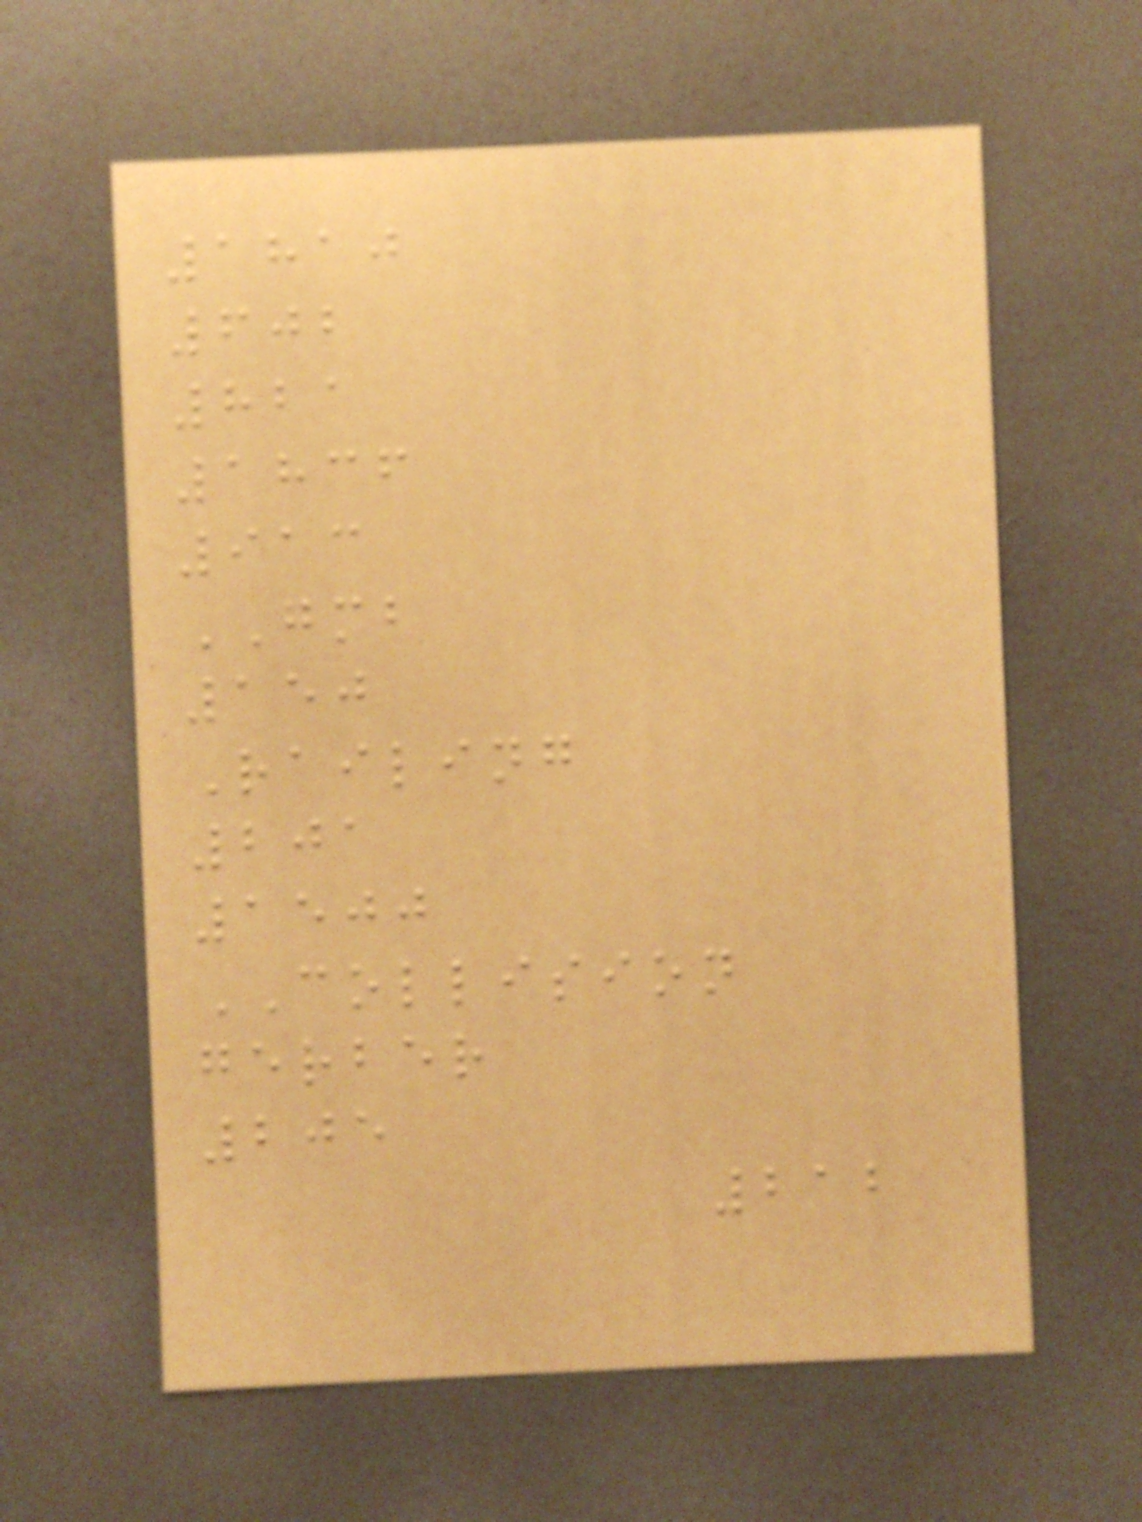1810
602
821
1836
913
GMB
150
Railing
201
1500
COLLISION
gerber
205
212
